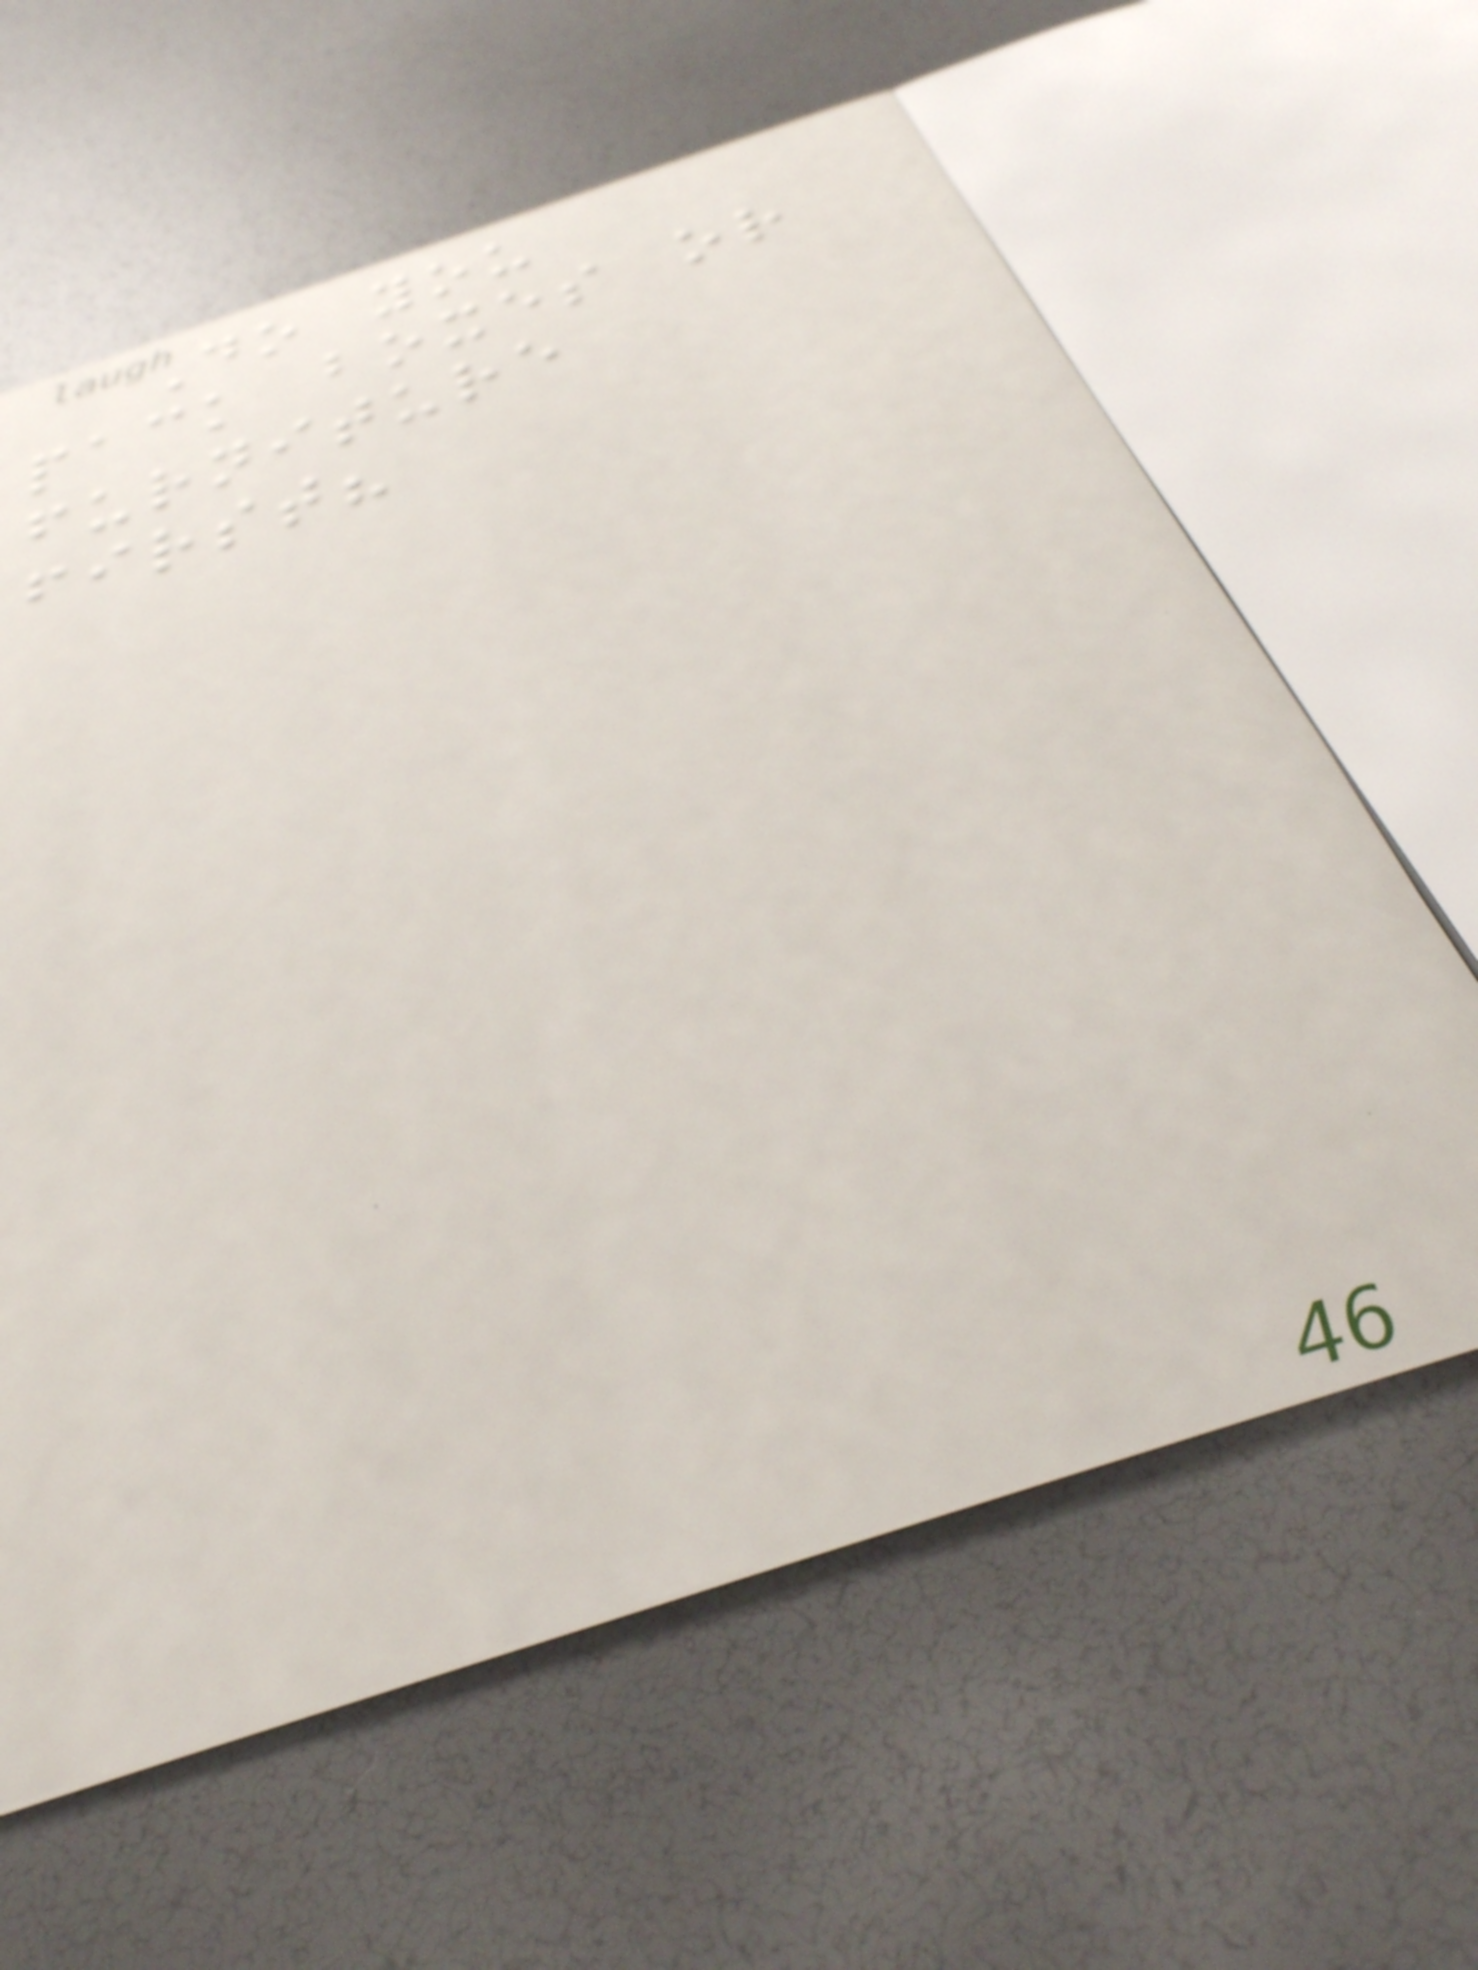Do you
pack boxes or
furniture
first?
